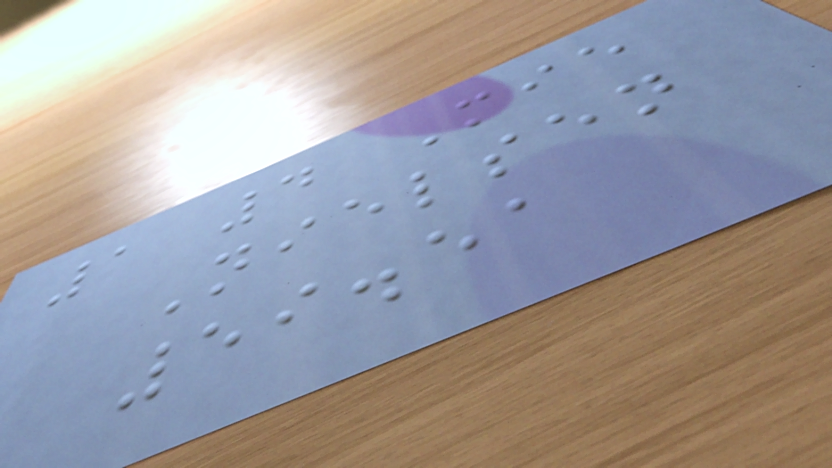1 4 Mie
Nielsen
59.51
